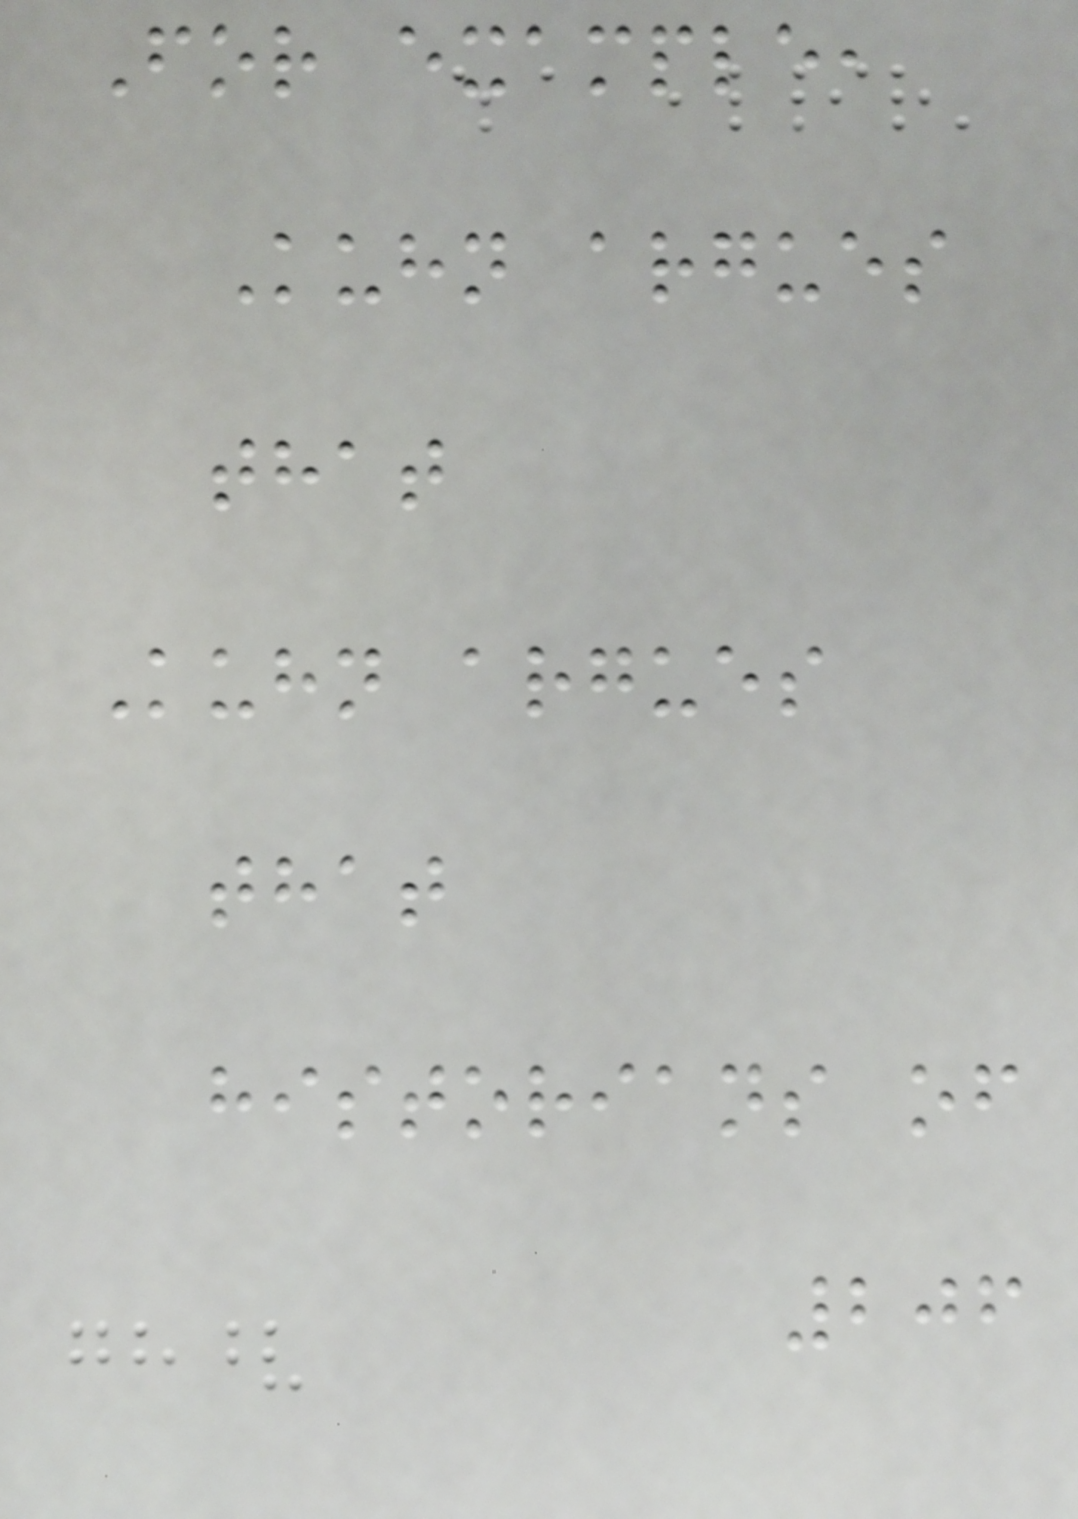For example,
Kuhn argues
that
Kuhn argues
that
historians of
206
